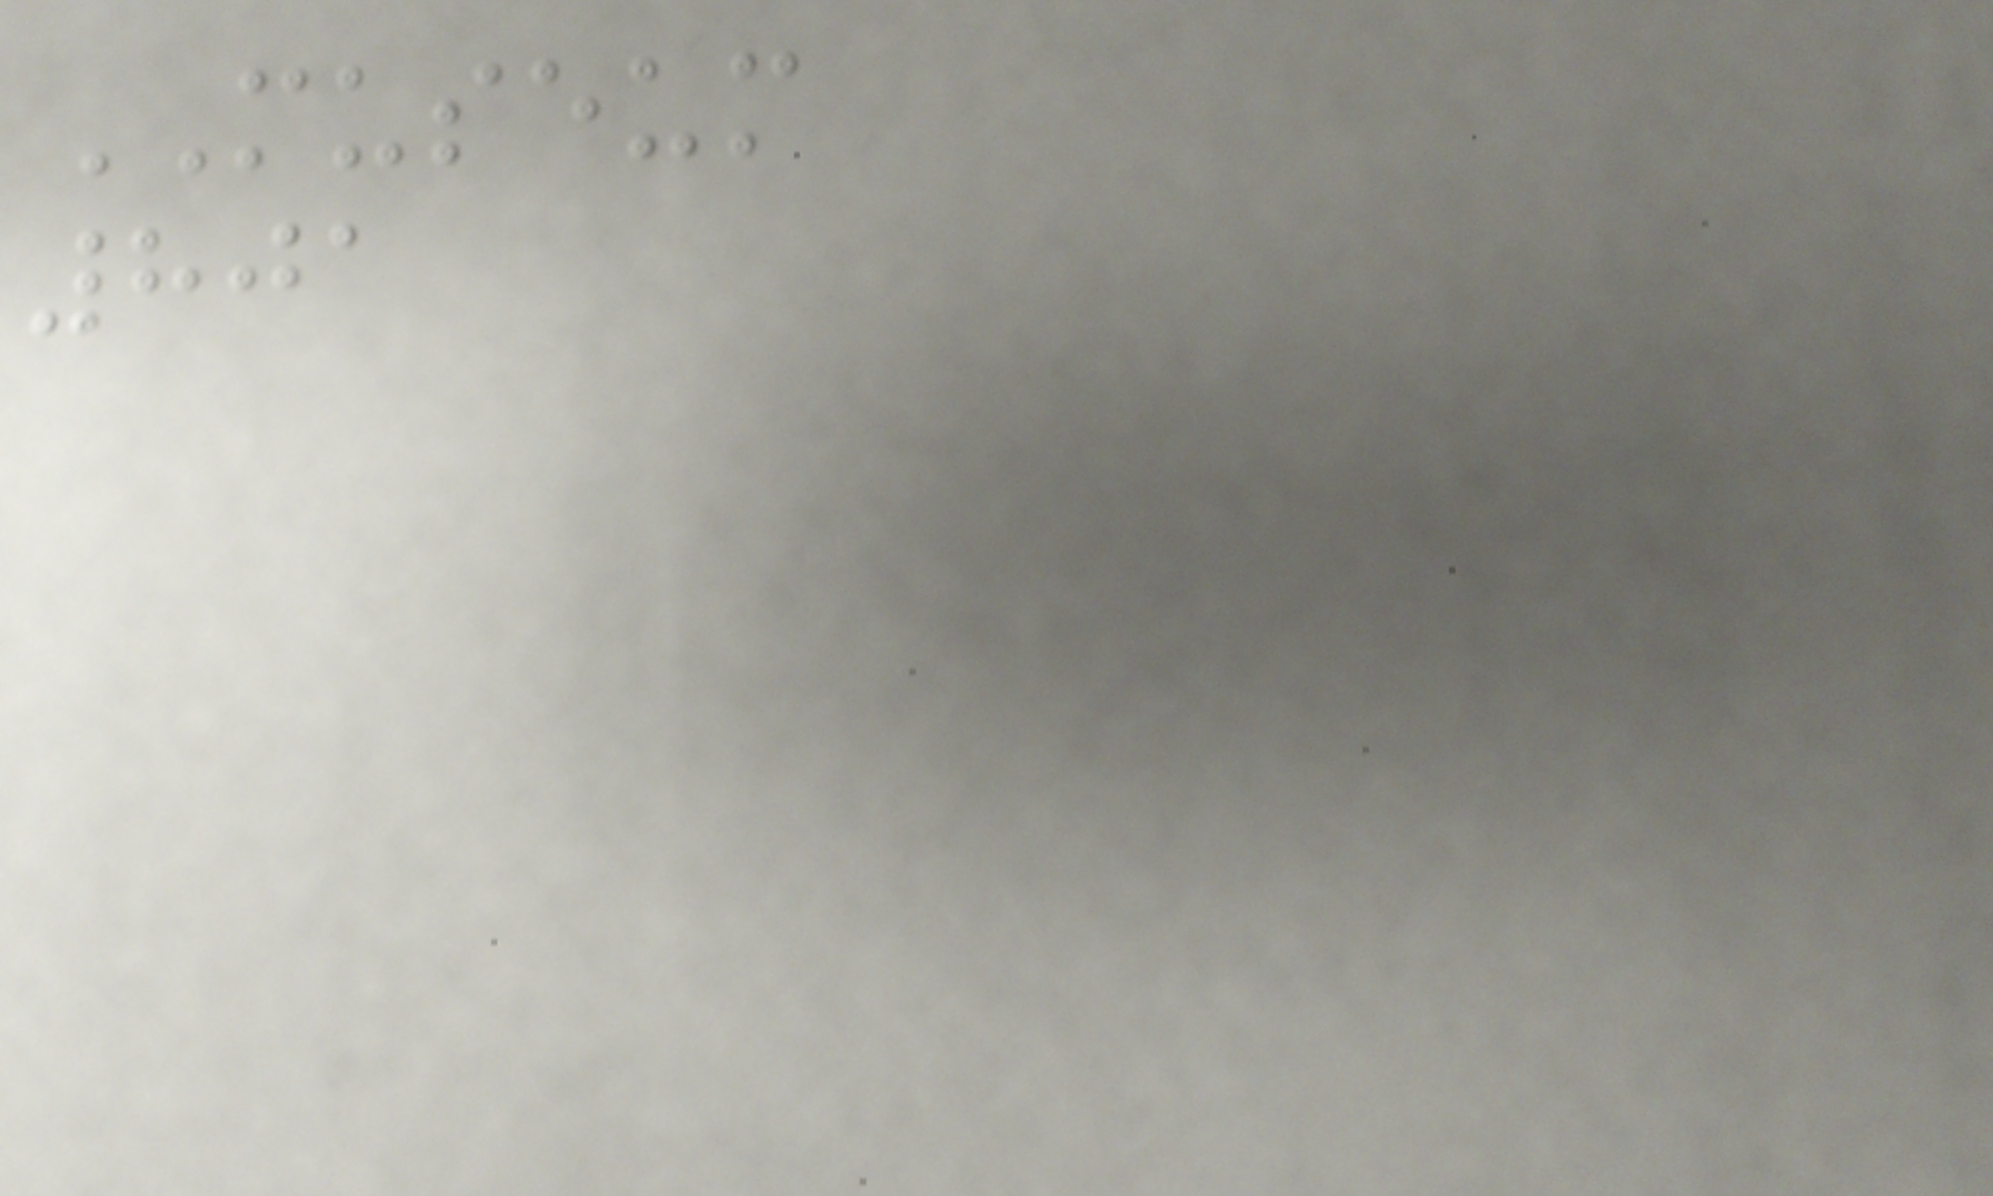MUSEUM
801
